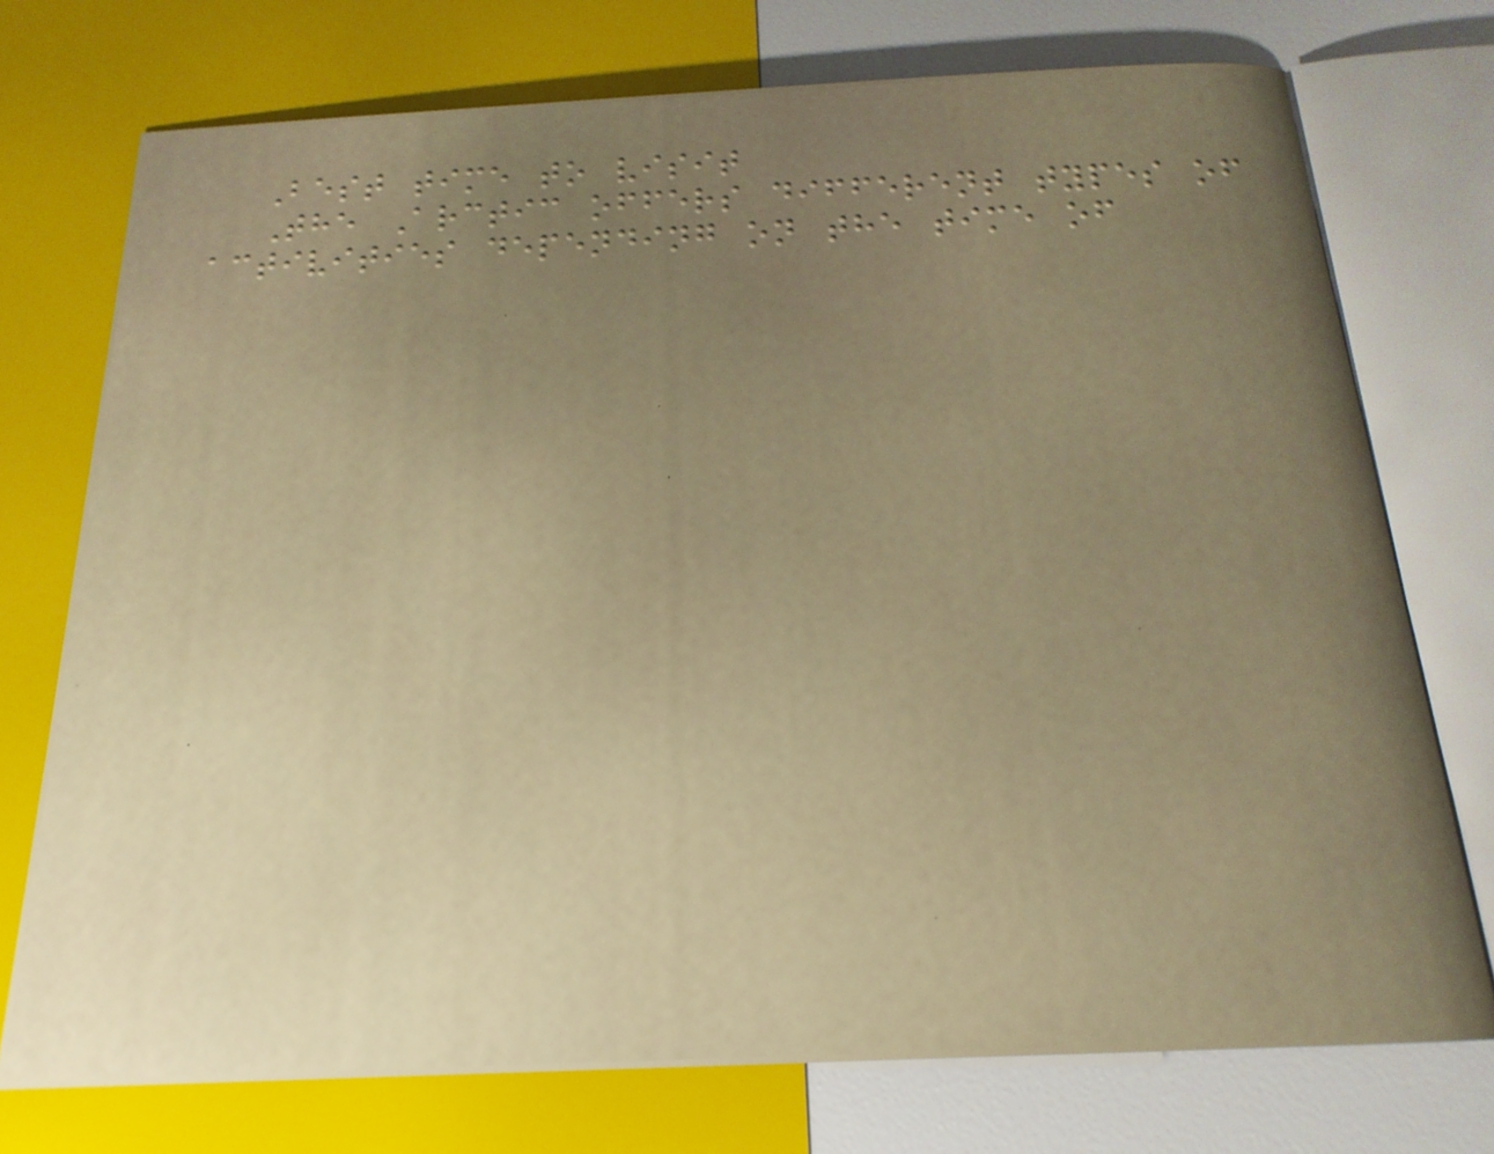Best time to visit
The Arctic offers different types of
activities depending on the time of
